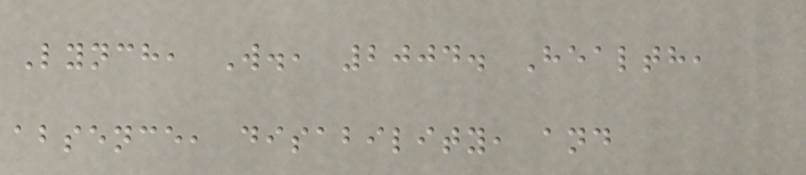Lynch, W., 2004. Health,
absence, disability, and
